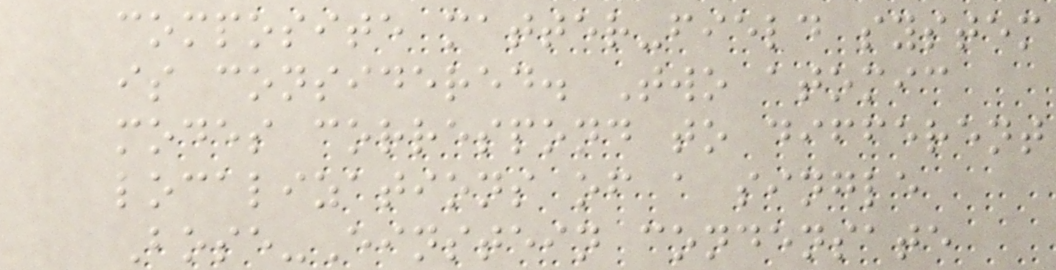composite matter-field system
is considered. Two atomic
modes correspond to different
localizations of a single
Bose-Einstein condensate
